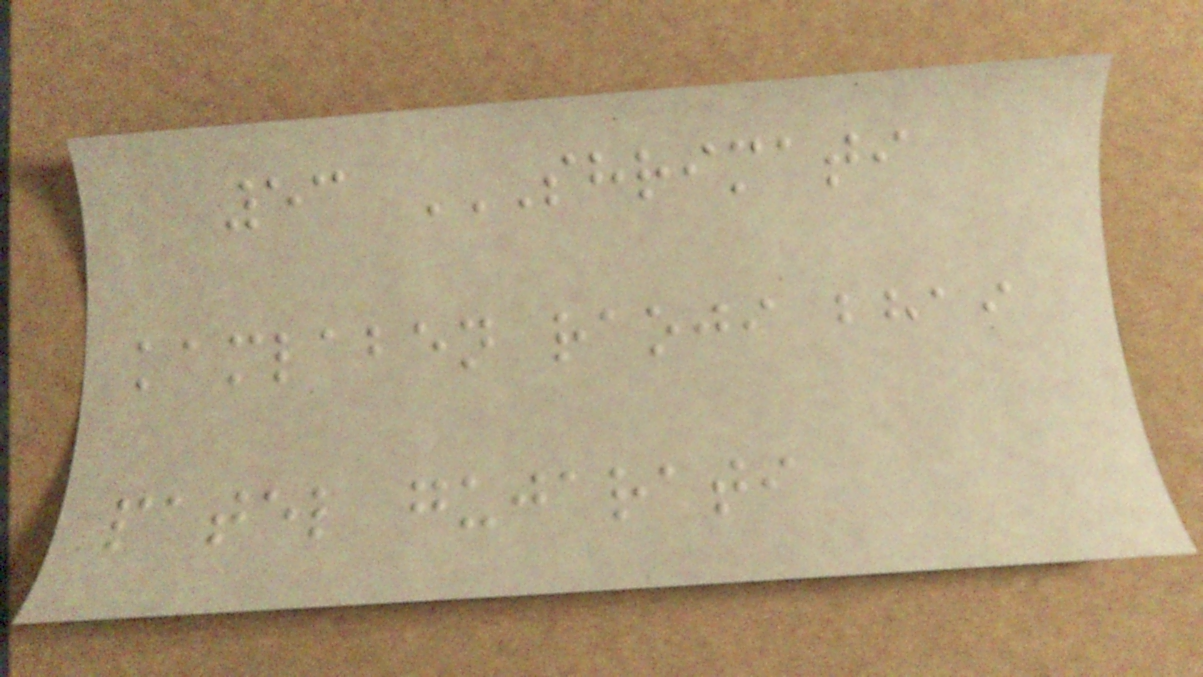53 SHRIMATI
KAMLABEN RAOJI BHAI
PATEL GUJARATI
